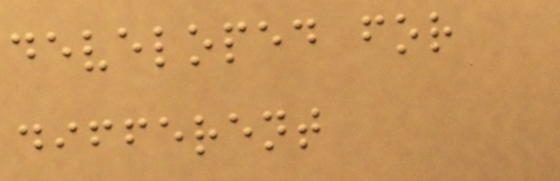developed for
different
